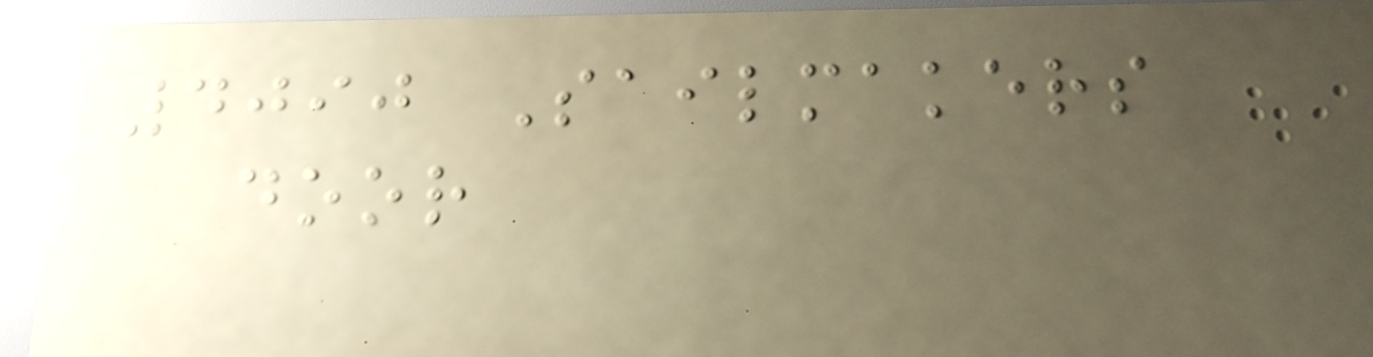4090 Sailmakers
door
